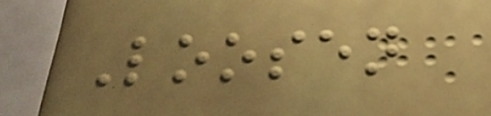Loosen
